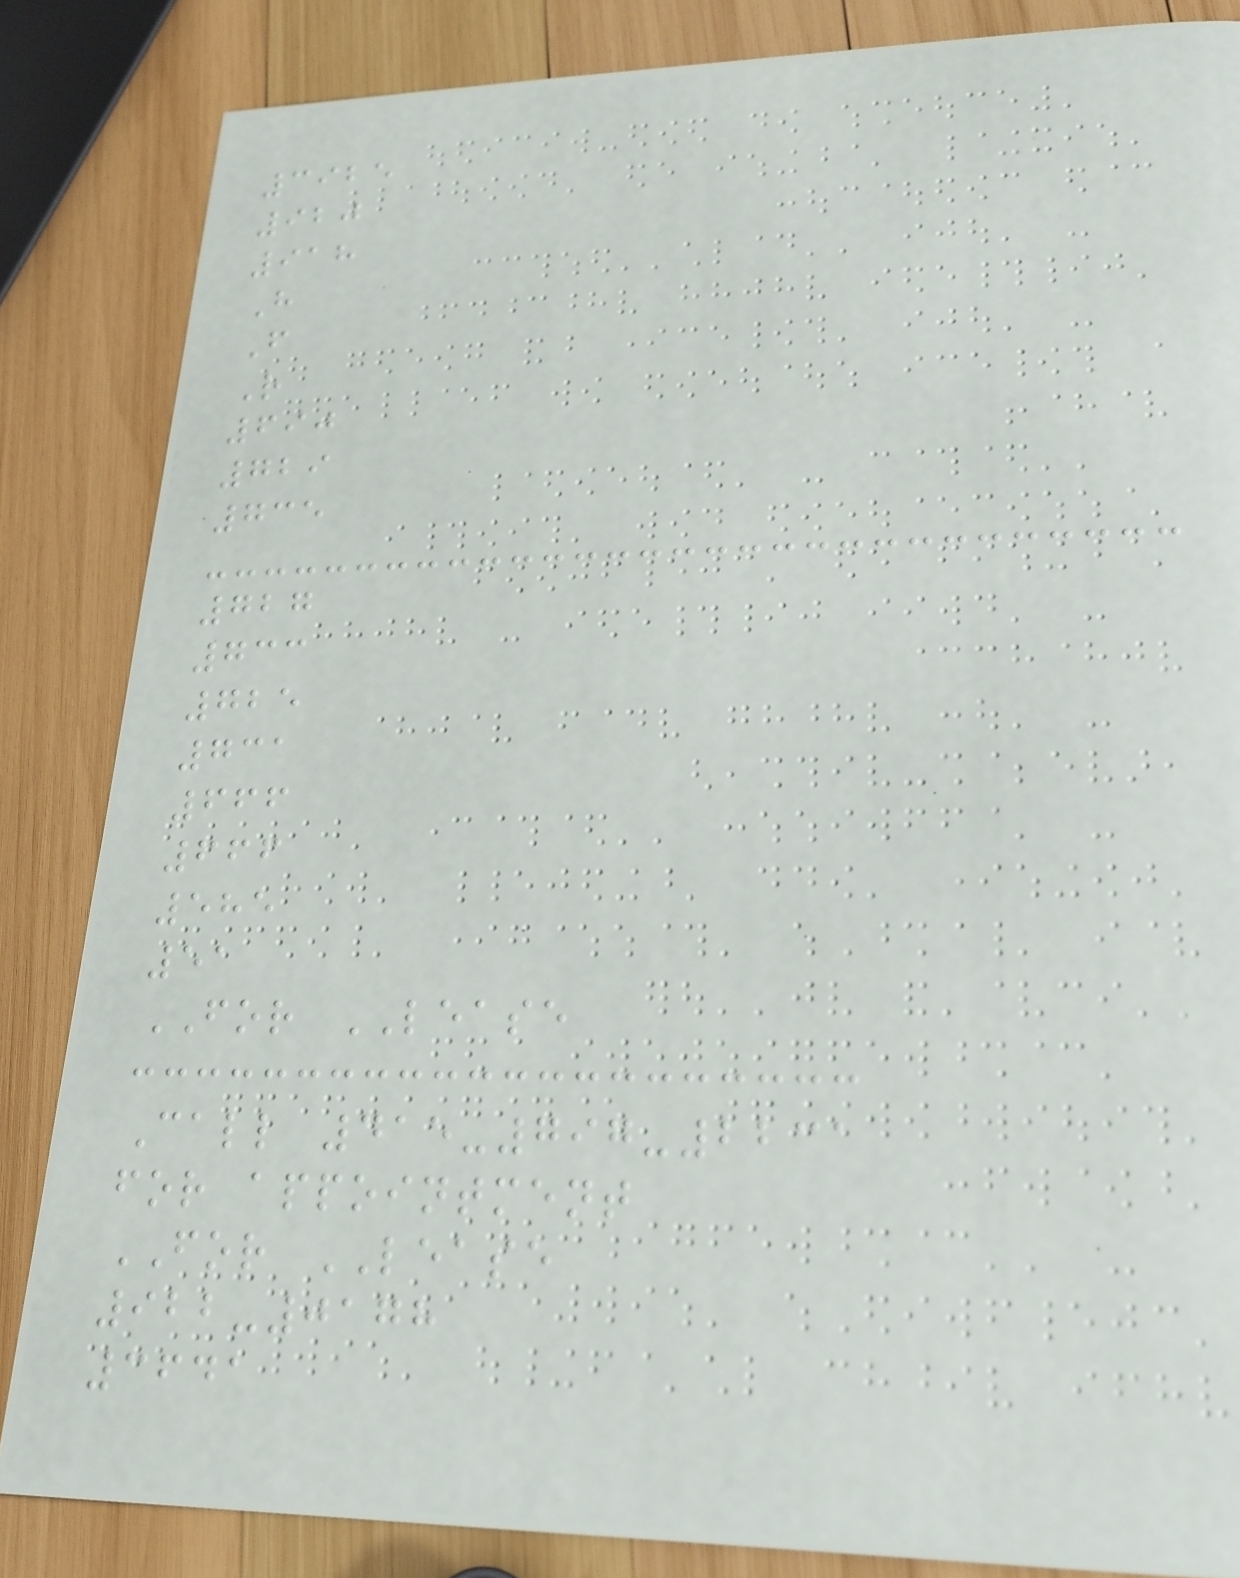3925
920
918
H
F
R
690
729
735
727
733
725
731
666
666
585
51
FOR LEASE
Call 415-797-2231
for appointment
FOR LEASE
922-0178
3641
